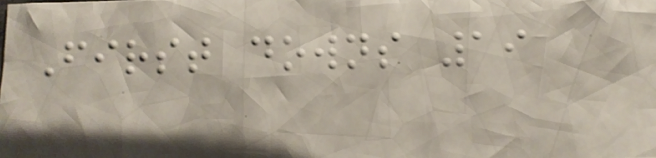First downs 19
